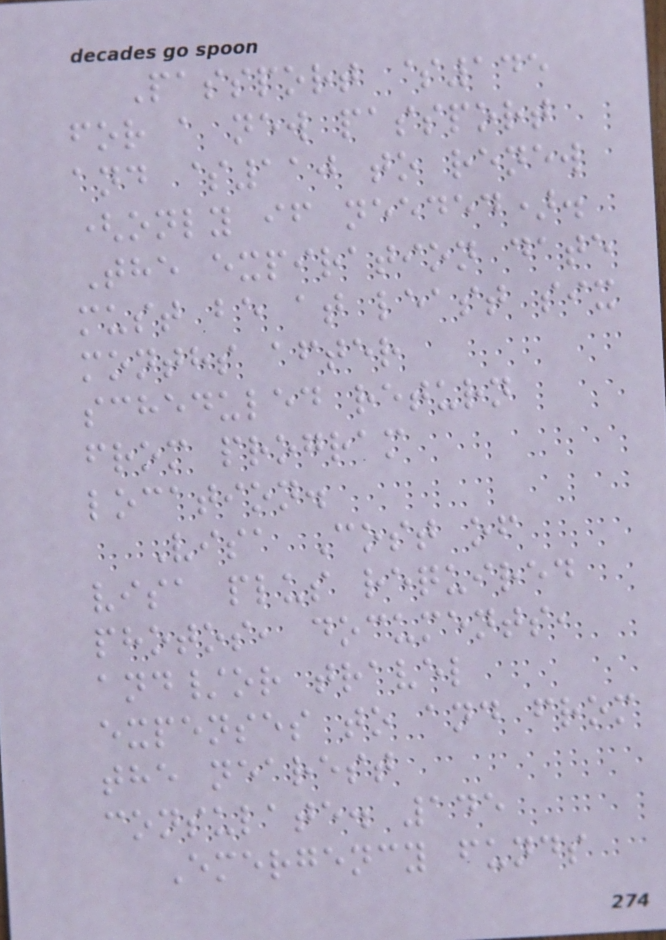Passport $145
for a new passport
and $110 to renew
(only if needed).
The expiration date
must be at least six
months after
scheduled return
from program
location.
Visa Cost of
visa plus required
photos, documents,
and/or travel
expenses to and from
the nearest
consulate. 145
Emergency funds
